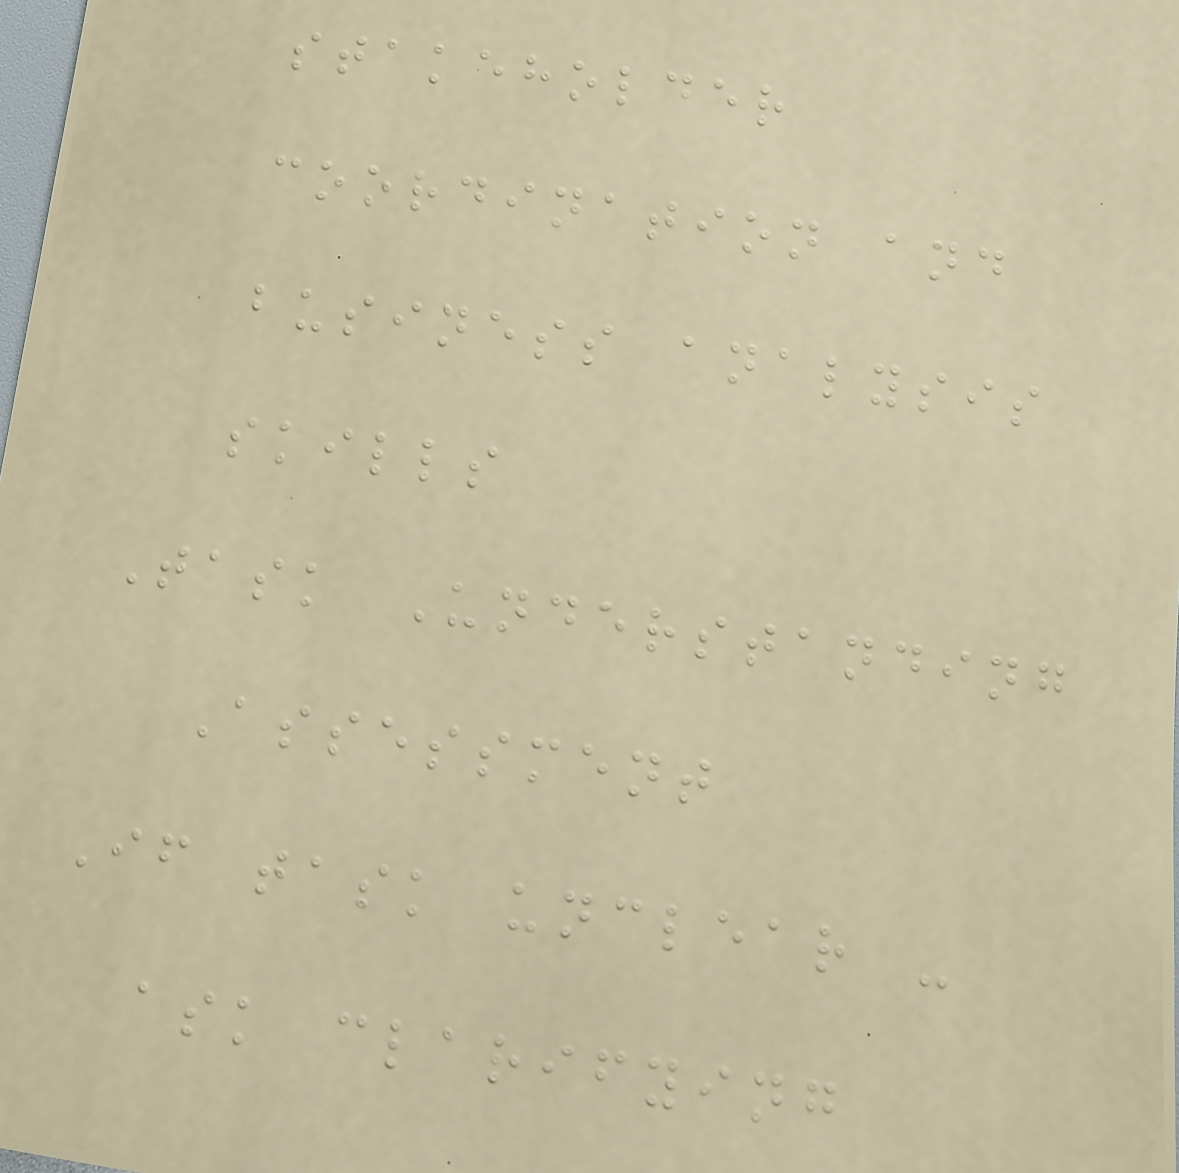stakeholder
coordination and
business analysis
skills
Task Understanding
Assessment
If task unclear -
ask clarifying
